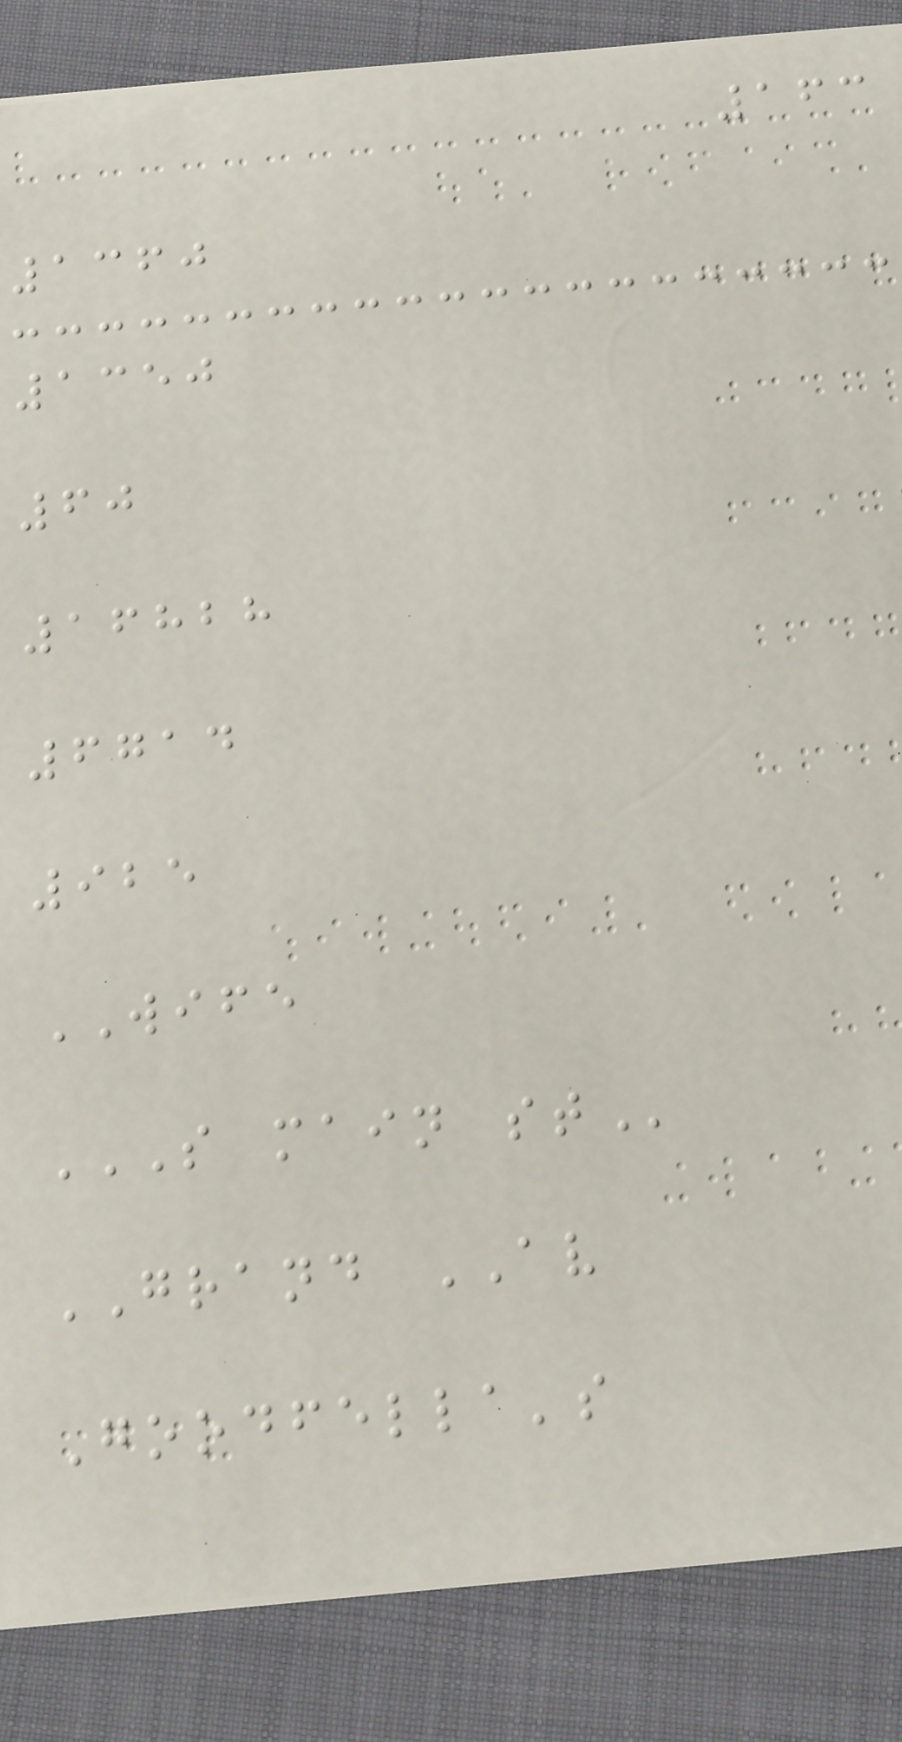163
1360
1350
60
16828
6714
925
WIFE
S MAIN ST
GRAND AV
Goodfella's
